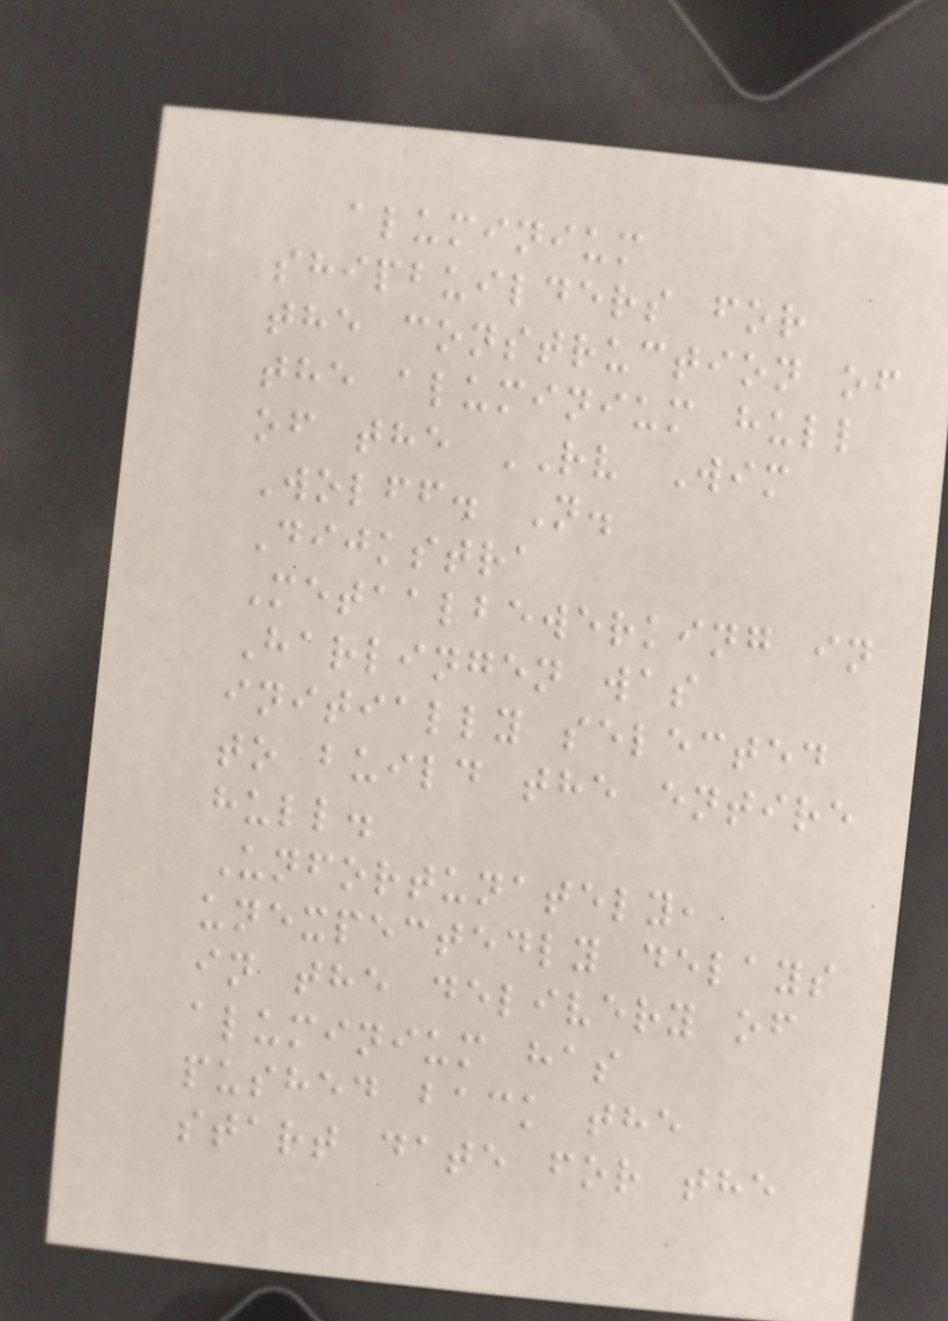aluminium
shipbuilders for
the construction of
the aluminium hull
of the RV Wim
Wolff. N.
Dijkstra
Metaalbewerking in
Harlingen was
initially selected
to build the entire
hull.
Unfortunately,
unexpectedly delays
in the delivery of
aluminium has
pushed back the
start date for the
